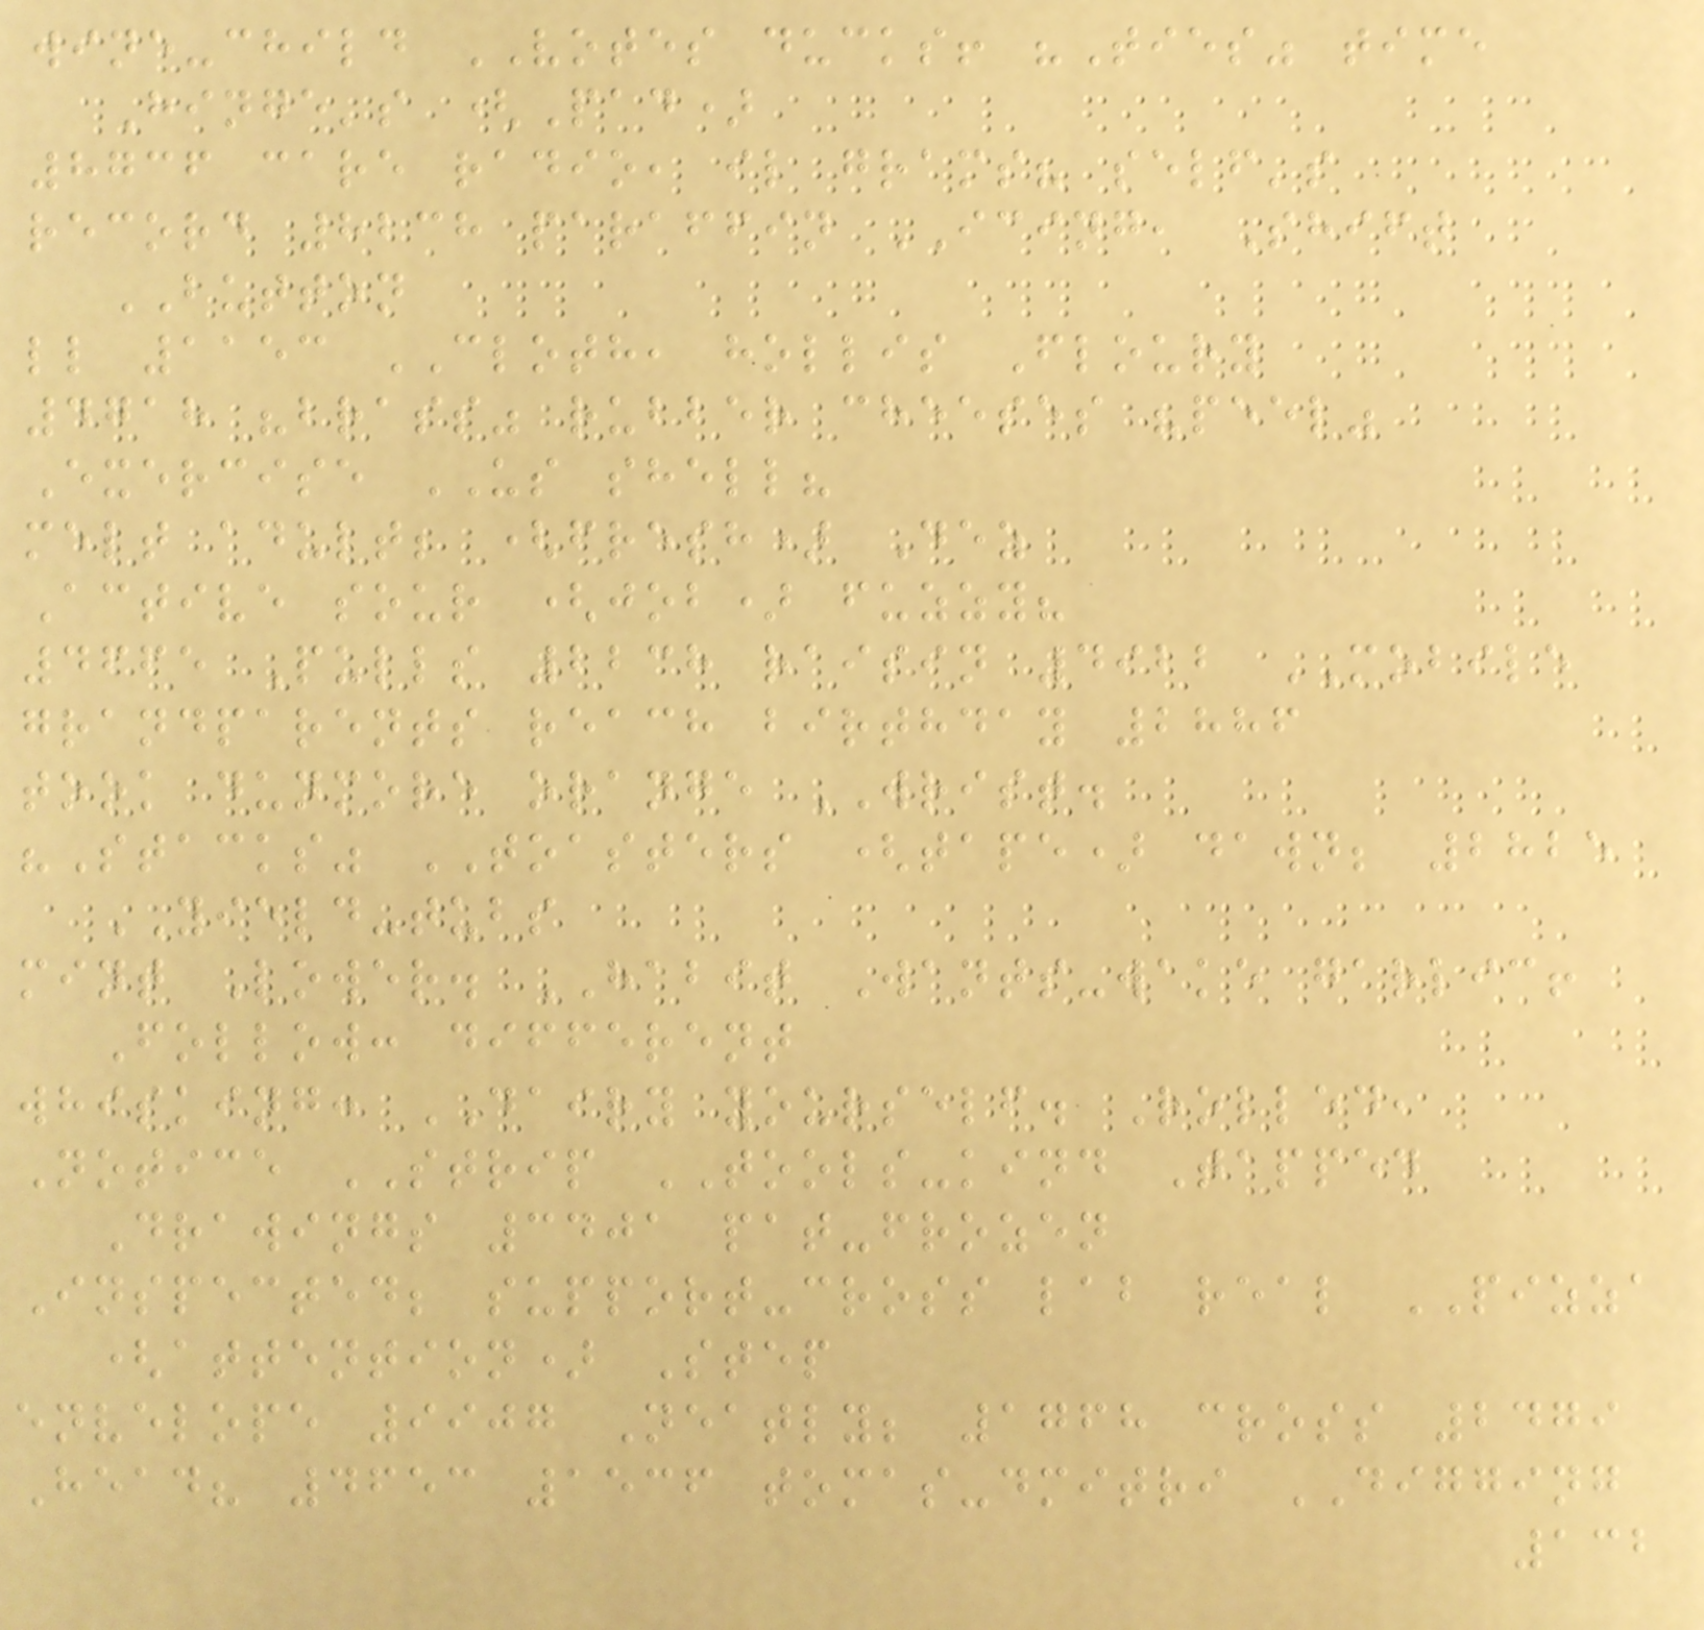wine-child VOTES ducks! "Ties" time
Hinge's (Pad)
8736 care radio, il grams? self's
record 8238 paraffin ICING, Shift
BUTTON
ll 1153 CLOTH, hollis Floury
4718 "brass" rubber cheeses "peel"
Exercise US shell?
melt adult; (fresh) Dez
Active sour (job) fuzzy?
4665 Pulls 2238 raisin 4922 MOBILE
grandparents reach birthday 2886
took dunmore orange WRIST.
"Stacks" TOASTERS (tape) dawn; 2825
YIELD-tubs
mint Lower. HABIT Wants-wake garlic!
Follow: different
whisking: DAIRY yourself. Rolled,
Notice STRIP TOOLS-kind Tapped
Drawings 3401 pat-frozen
Inspected; support-cross lab real PIZZA
(attention) Step
envelope 9907 Neatly; 1768 cross 2479
Head? 4653 1536 tomas-dmitri DIGGING
132
